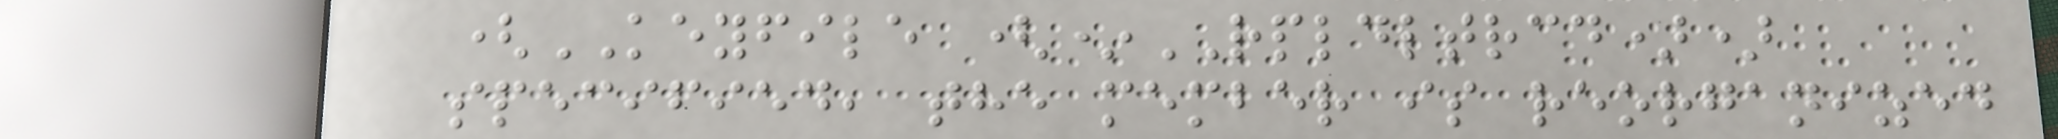(KEYFILE (*RPLDLTRCD))
specified, the member is reorganized
